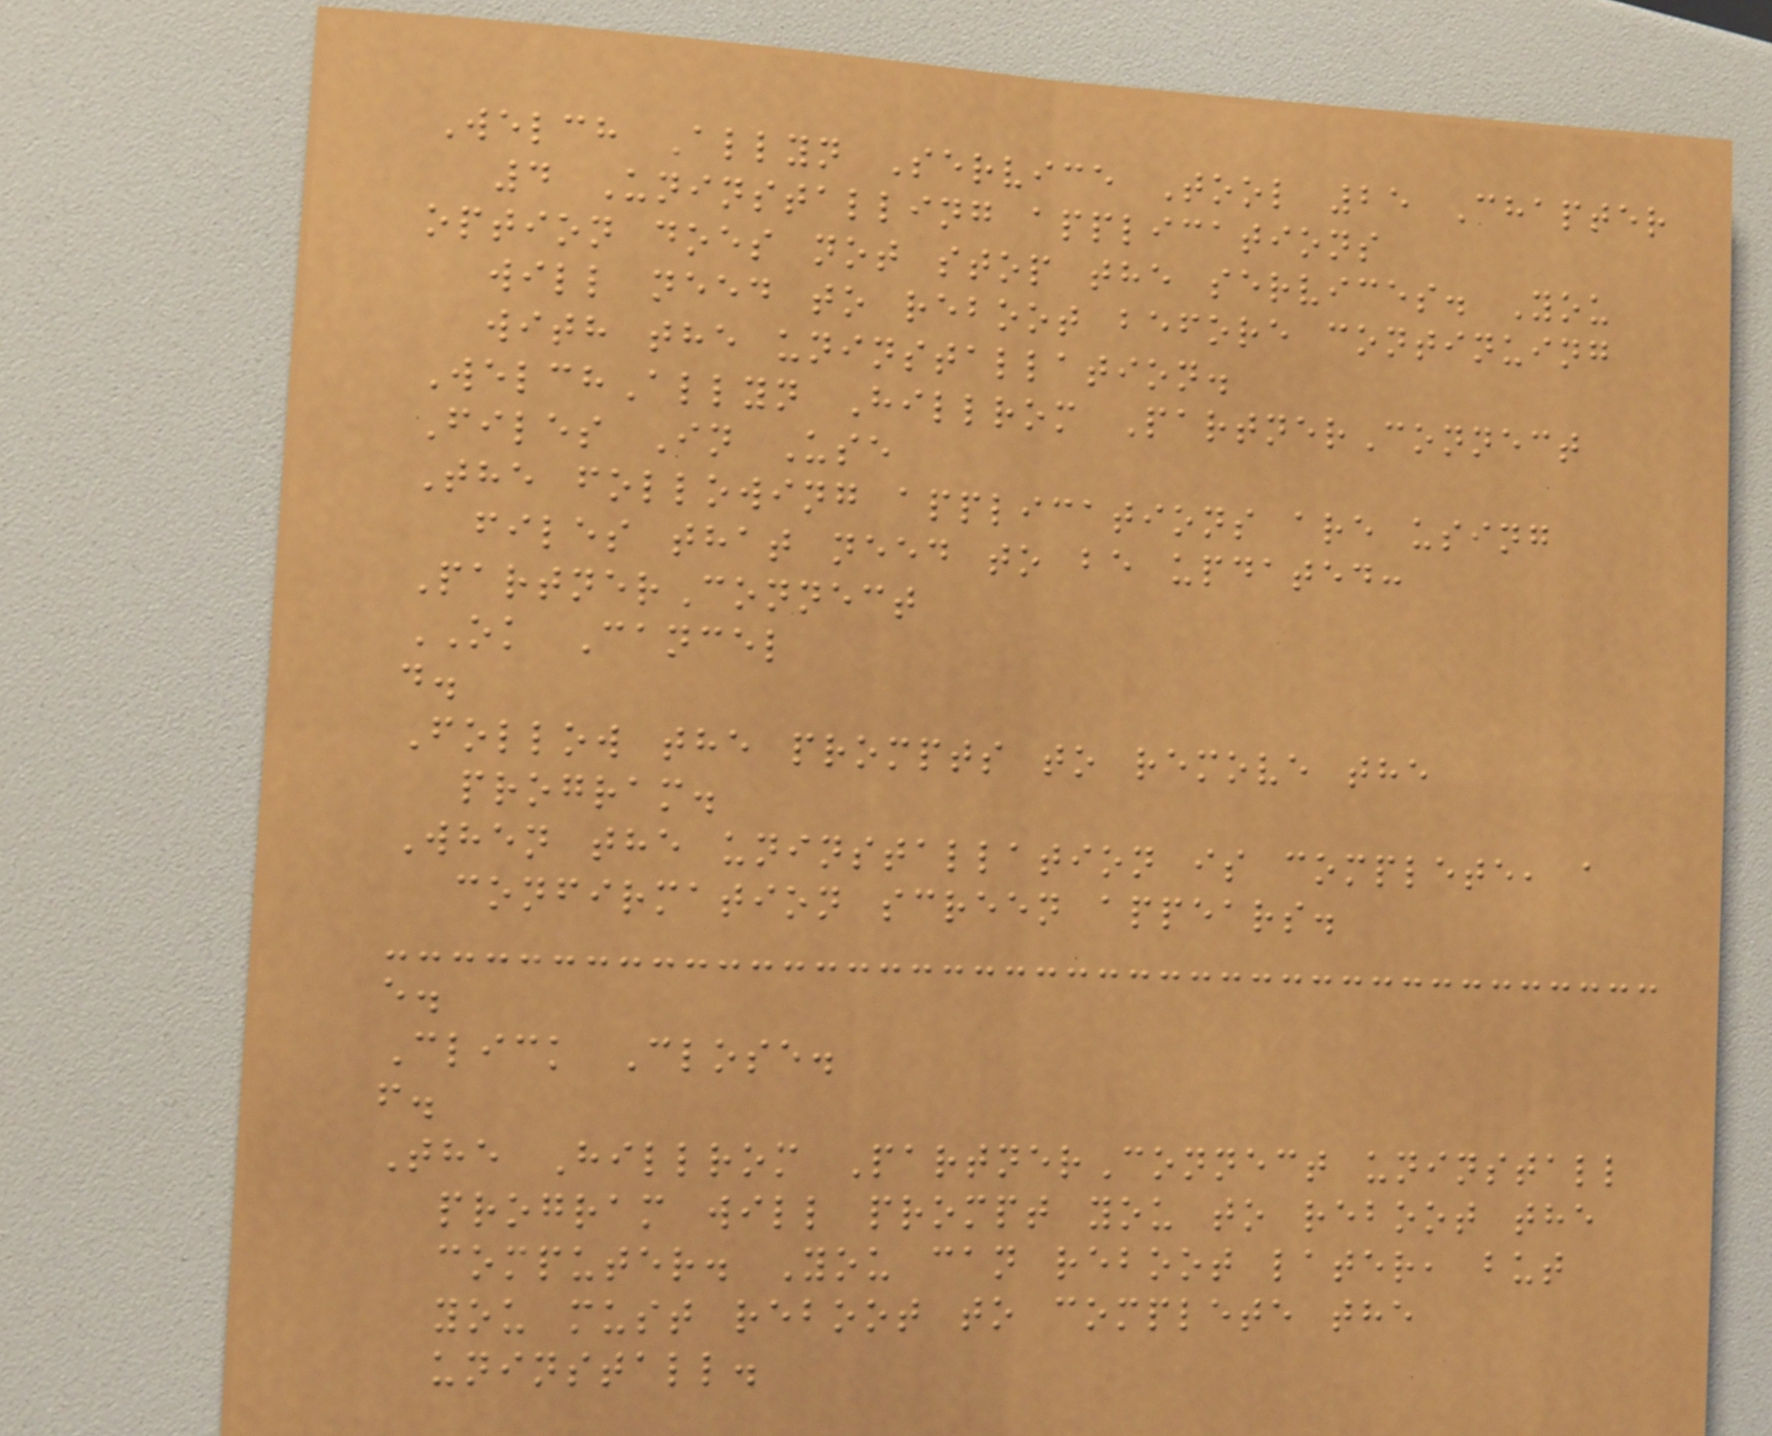Welch Allyn Service Tool 25 Chapter
4 Uninstalling applications
option does not stop the services. You
will need to reboot before continuing
with the uninstallation.
WelchAllyn Hillrom PartnerConnect
Files In Use
The following applications are using
files that need to be updated:
PartnerConnect
OK Cancel
d.
Follow the prompts to remove the
program.
When the uninstallation is complete, a
confirmation screen appears.
e.
Click Close.
f.
The Hillrom PartnerConnect uninstall
program will prompt you to reboot the
computer. You can reboot later, but
you must reboot to complete the
uninstall.
